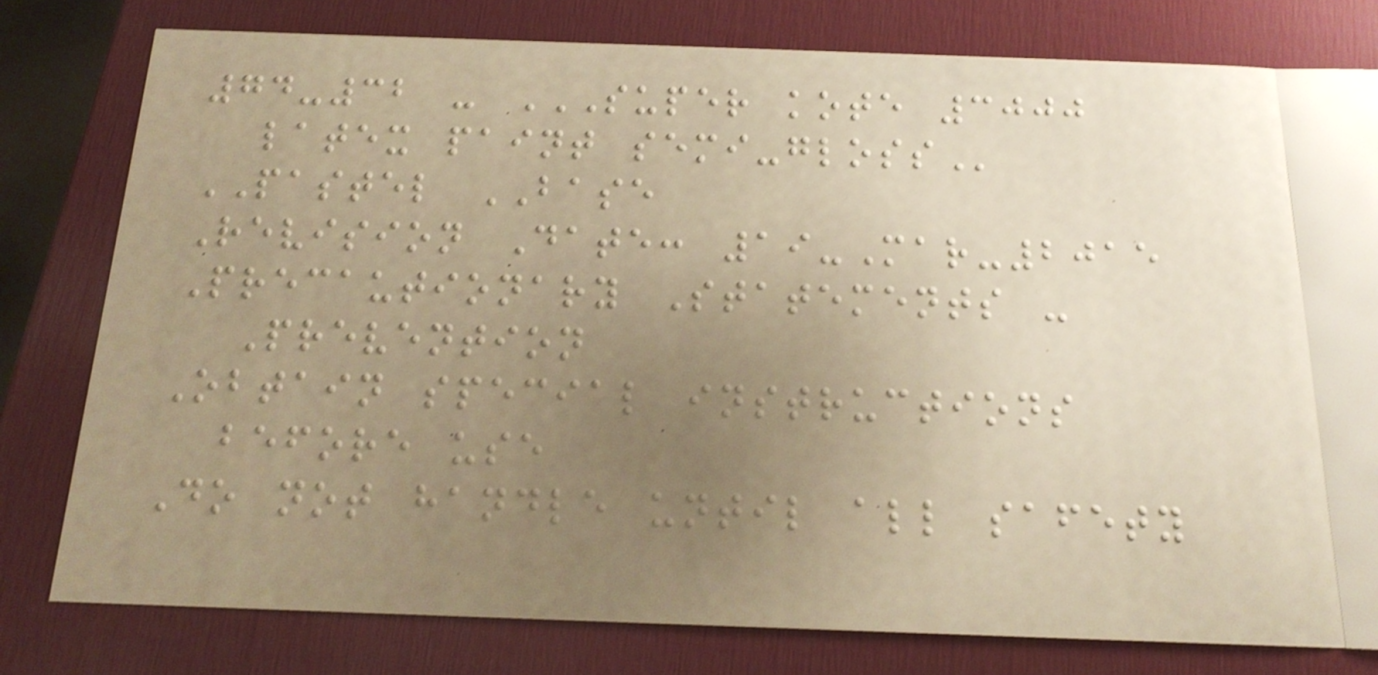74-32 - SUPER KOTE 3000
LATEX PAINT SEMI-GLOSS
PASTEL BASE
Revision Date: 19-Mar-2015
Precautionary Statements -
Prevention
Obtain special instructions
before use
Do not handle until all safety
